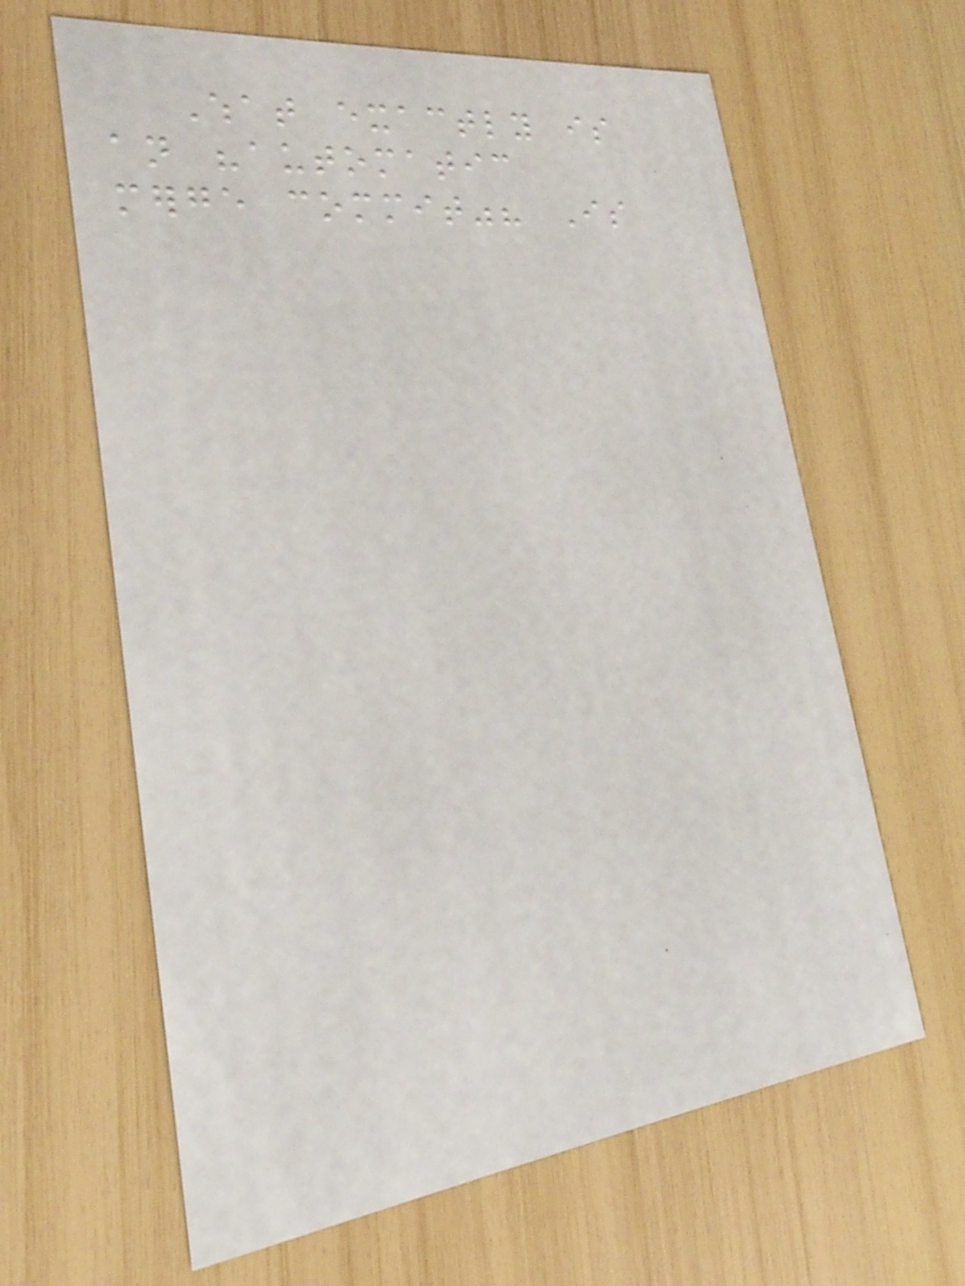What exactly is
an "automatic
merge commit"? Is
